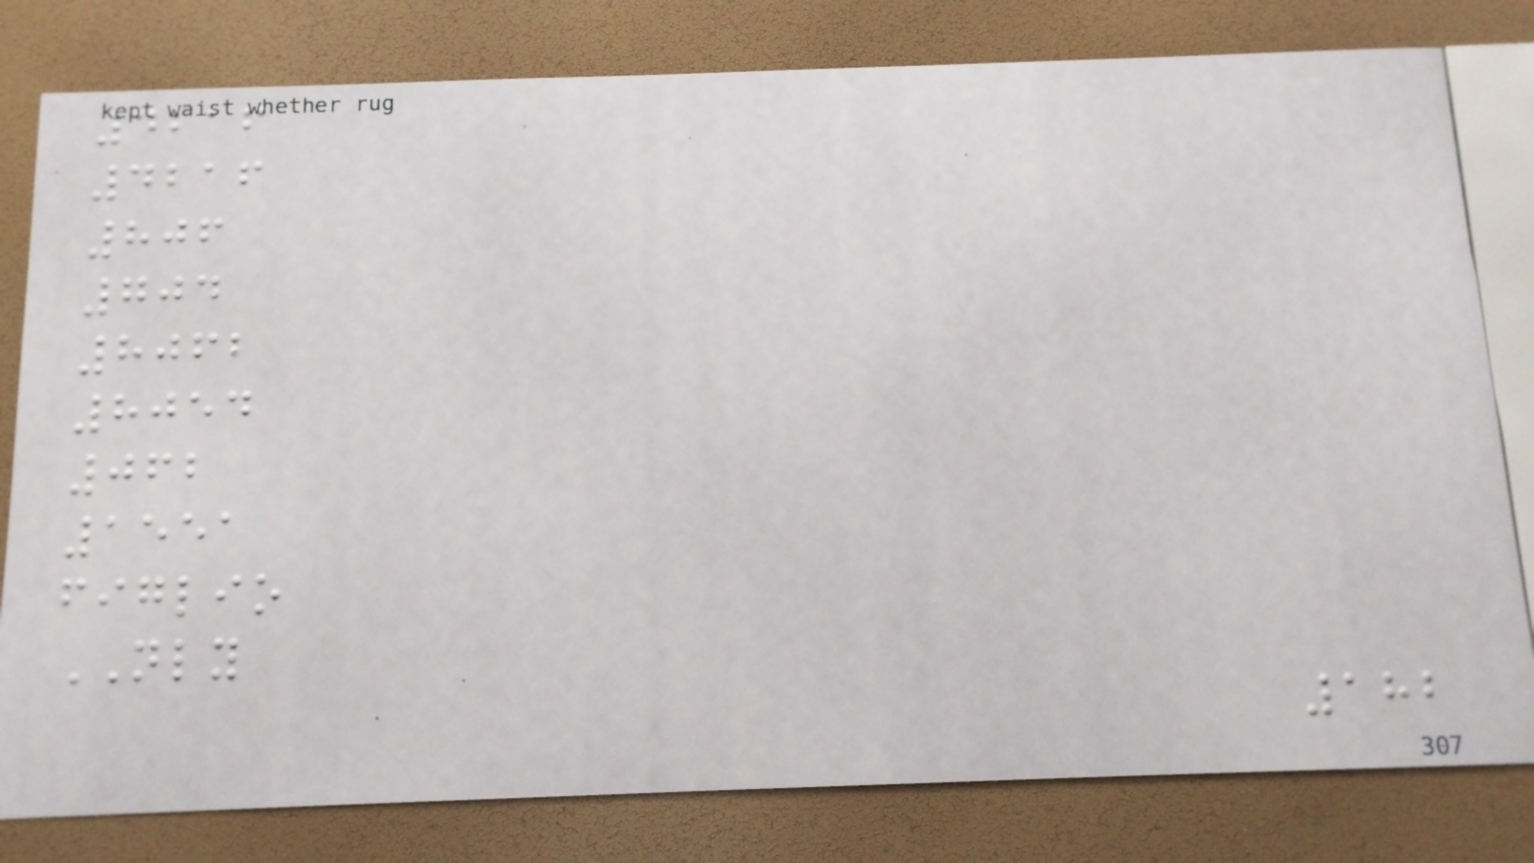4216
4216
806
704
8062
8054
062
1551
figlio
NLY
182
